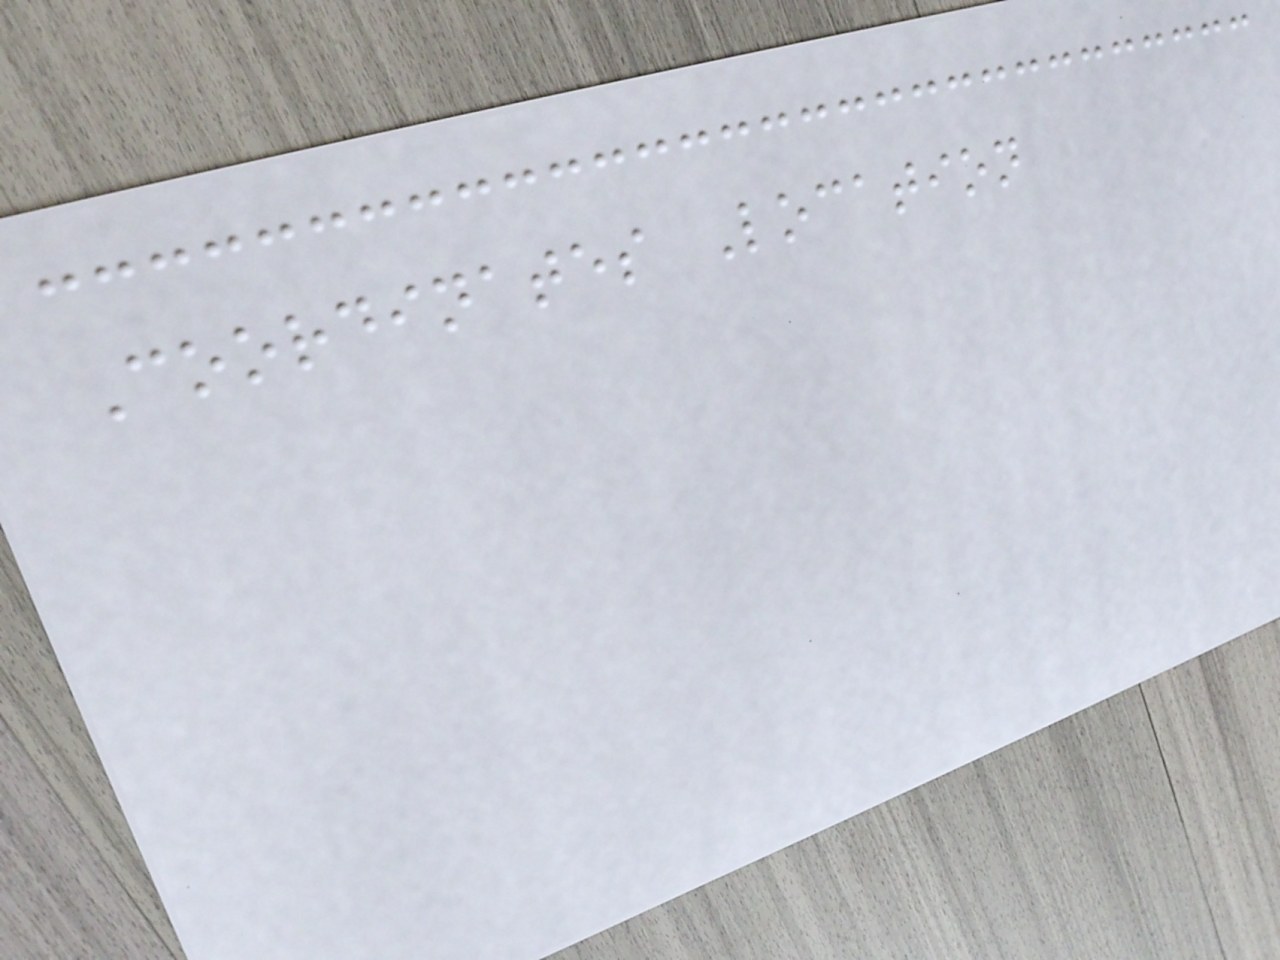Coordinates Location
